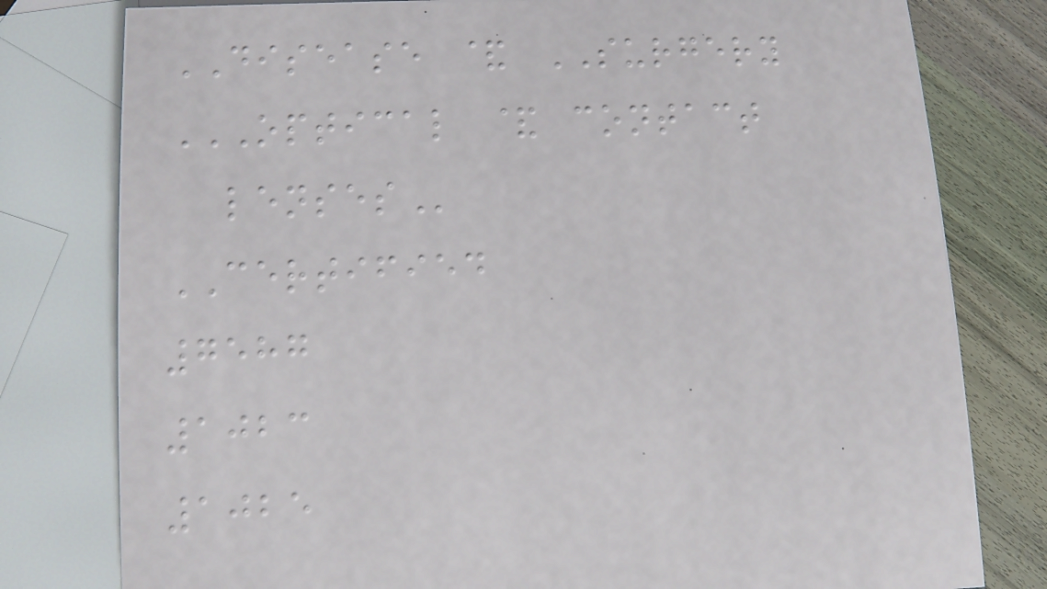DISEASE & SURGERY
OPTICAL & CONTACT
LENSES
CERTIFIED
7587
1023
1025
